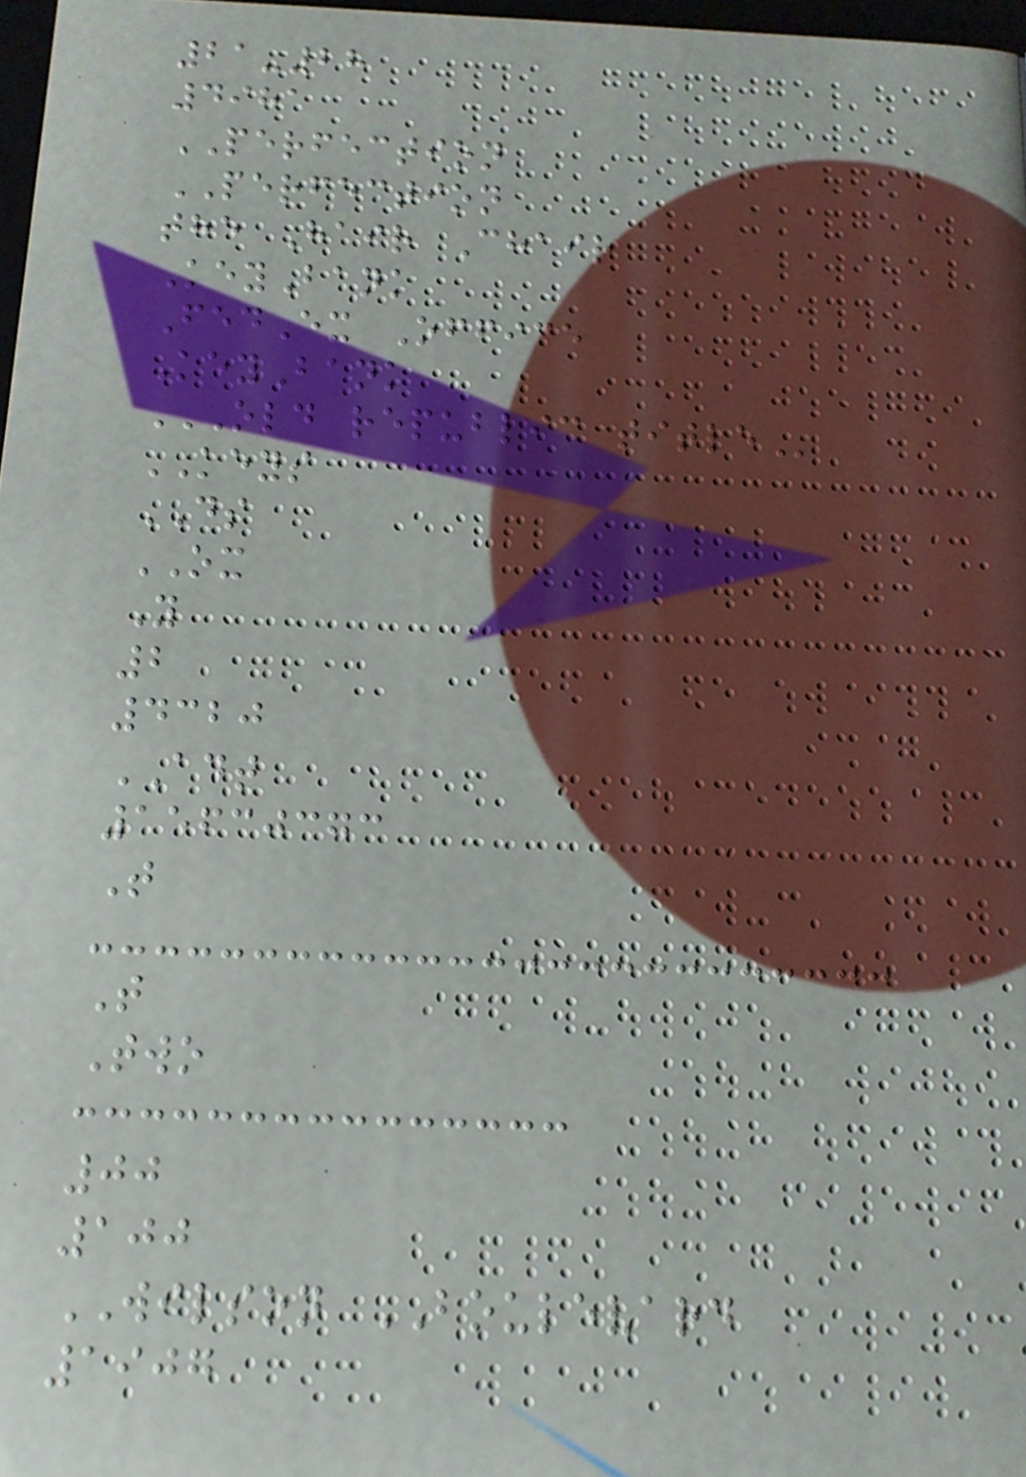21-28
4981
PERFECTION
PERFECTION
the Hair Chair
KeyBank
FedEx Office
KeyBank
OLD REPUBLIC TITLE
KEYS
DS
OX
Y
2
4320
ADT
15630373
T
T
Two
00
100
WILSON BOULEVARD
1907
